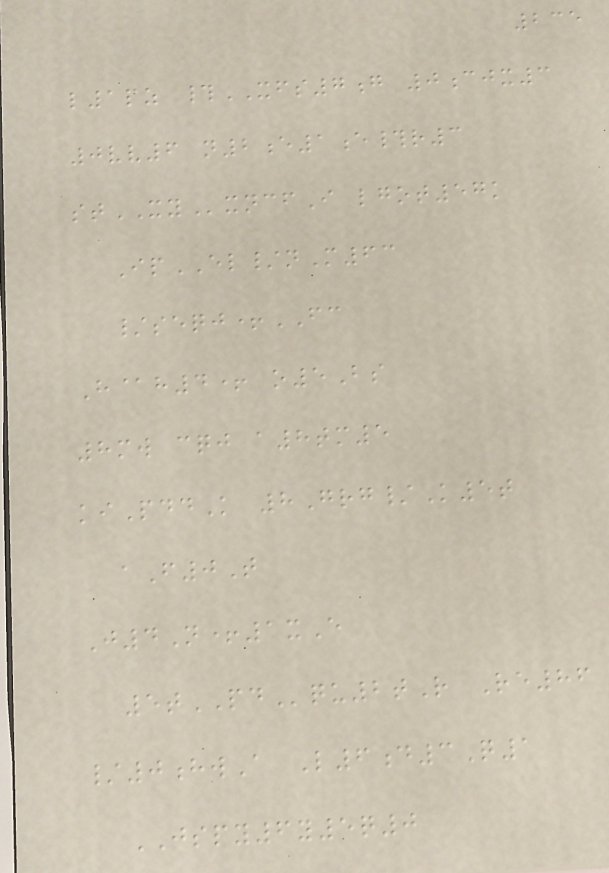235
l1pz #XFS7g 0cjx3
0vv6 n2e1e#r3
stXYxncfI lgot57k
IpEL/nM63
/seqj+FC
H@h4+ o5Bs
8mw cqj a8tm5
kiPddK 8Grg/K5t
aF0T
J4N+1xE
5tPDqu2tR Re86
/0hwA L6d3Q1
JSPY6y5q0
